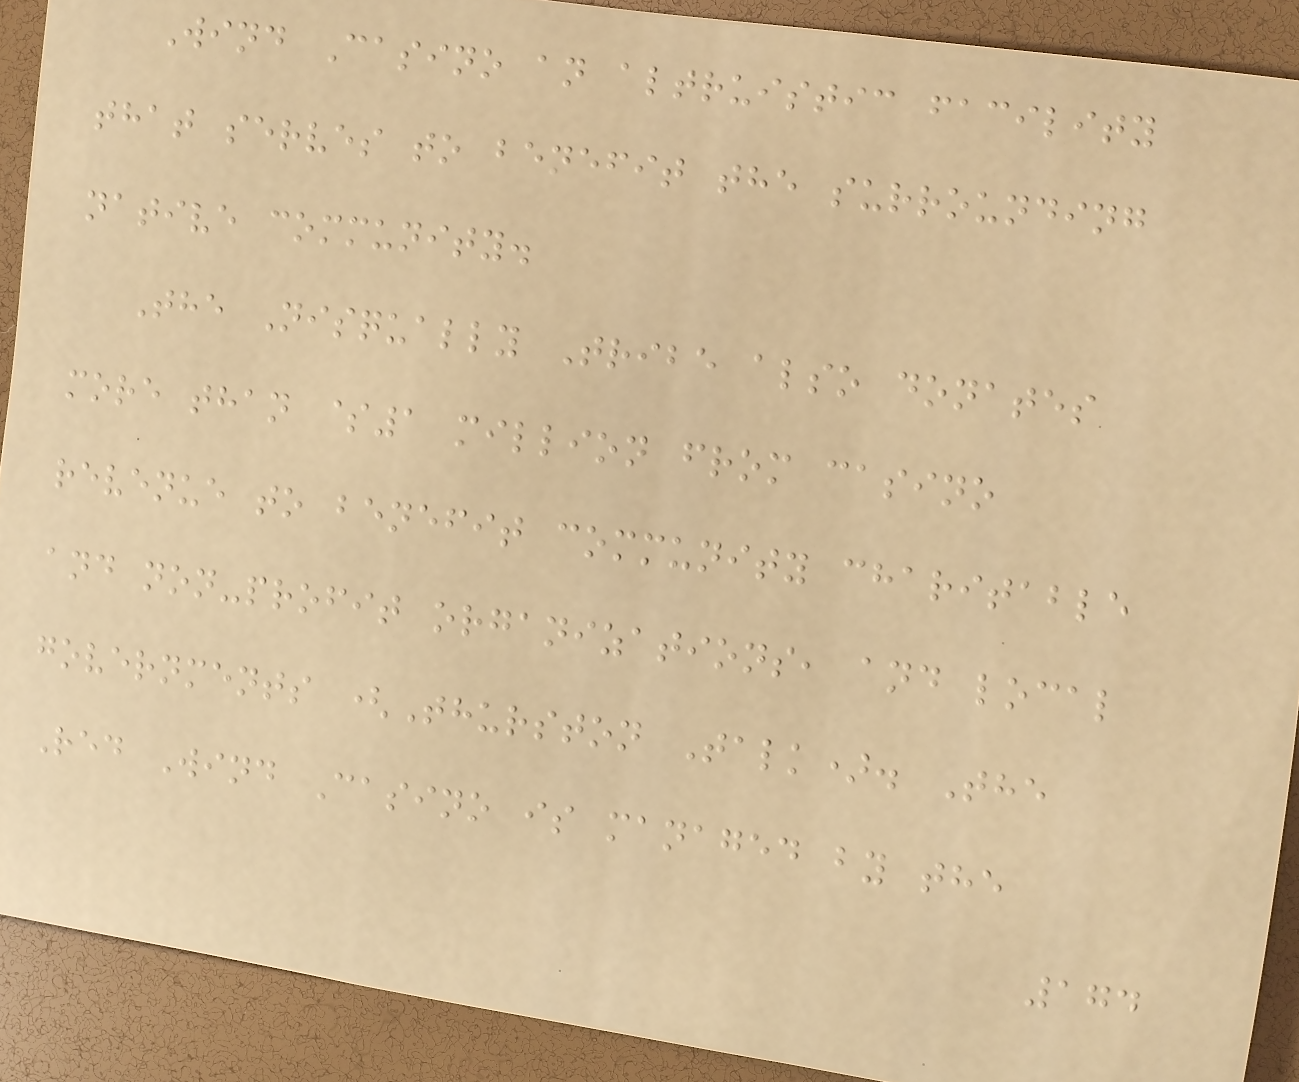Wind Casino an altruistic facility
that serves to benefit the surrounding
native community.
The Nisqually Tribe also donates
more than $1 million from casino
revenue to benefit community charitable
and non-profit organizations, and local
governments (Thurston Talk). The
Red Wind Casino is managed by the
174
